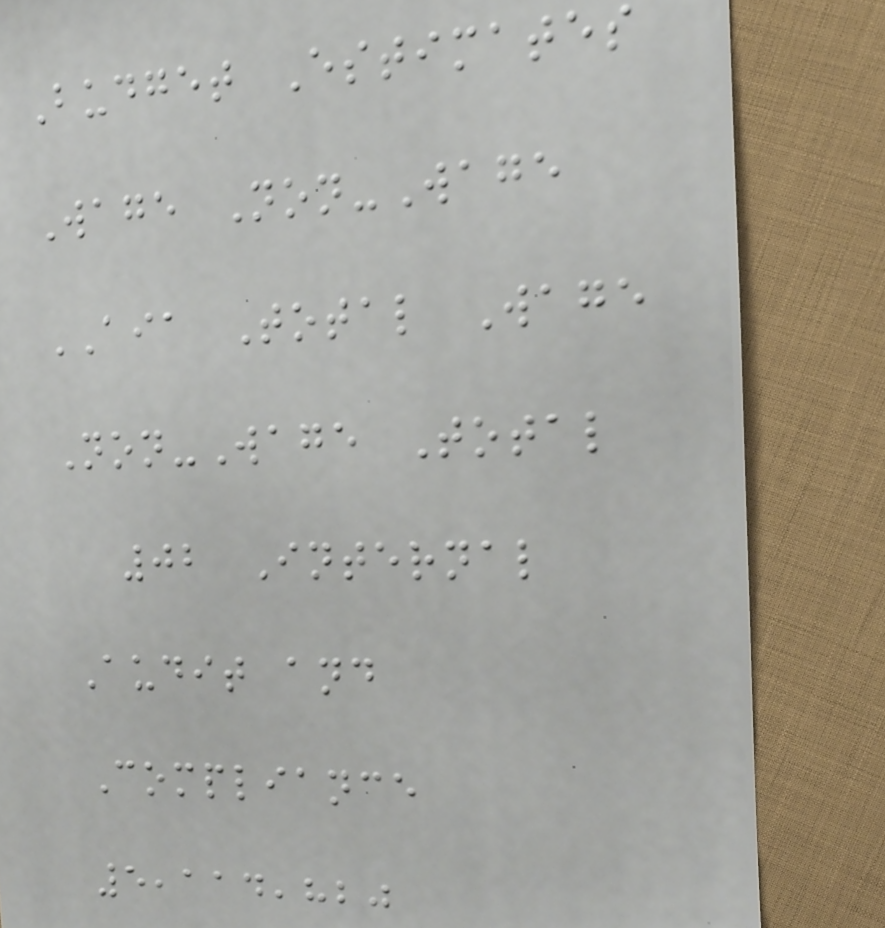Budget Estimates
Wage Non-Wage
AIA Total Wage
Non-Wage Total
02 Internal
Audit and
Compliance
5,114,820
